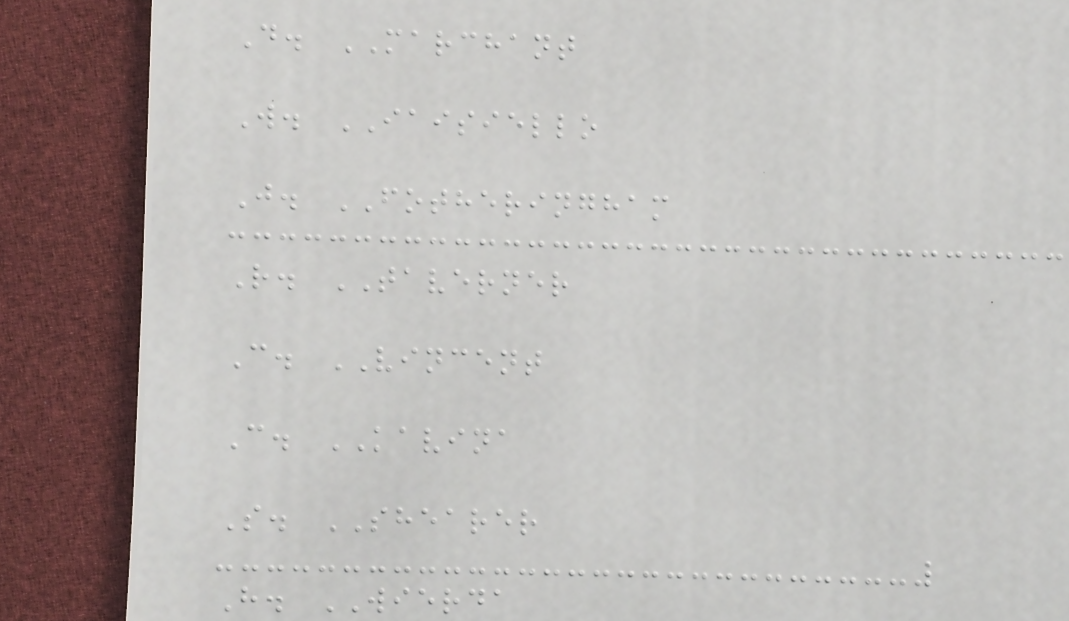D. MARCHANT
W. IAISIELLO
J. FOTHERINGHAM
R. TAVERNER
C. VINCENT
C. KAVINA
S. SHEARER
H. WIERDA
